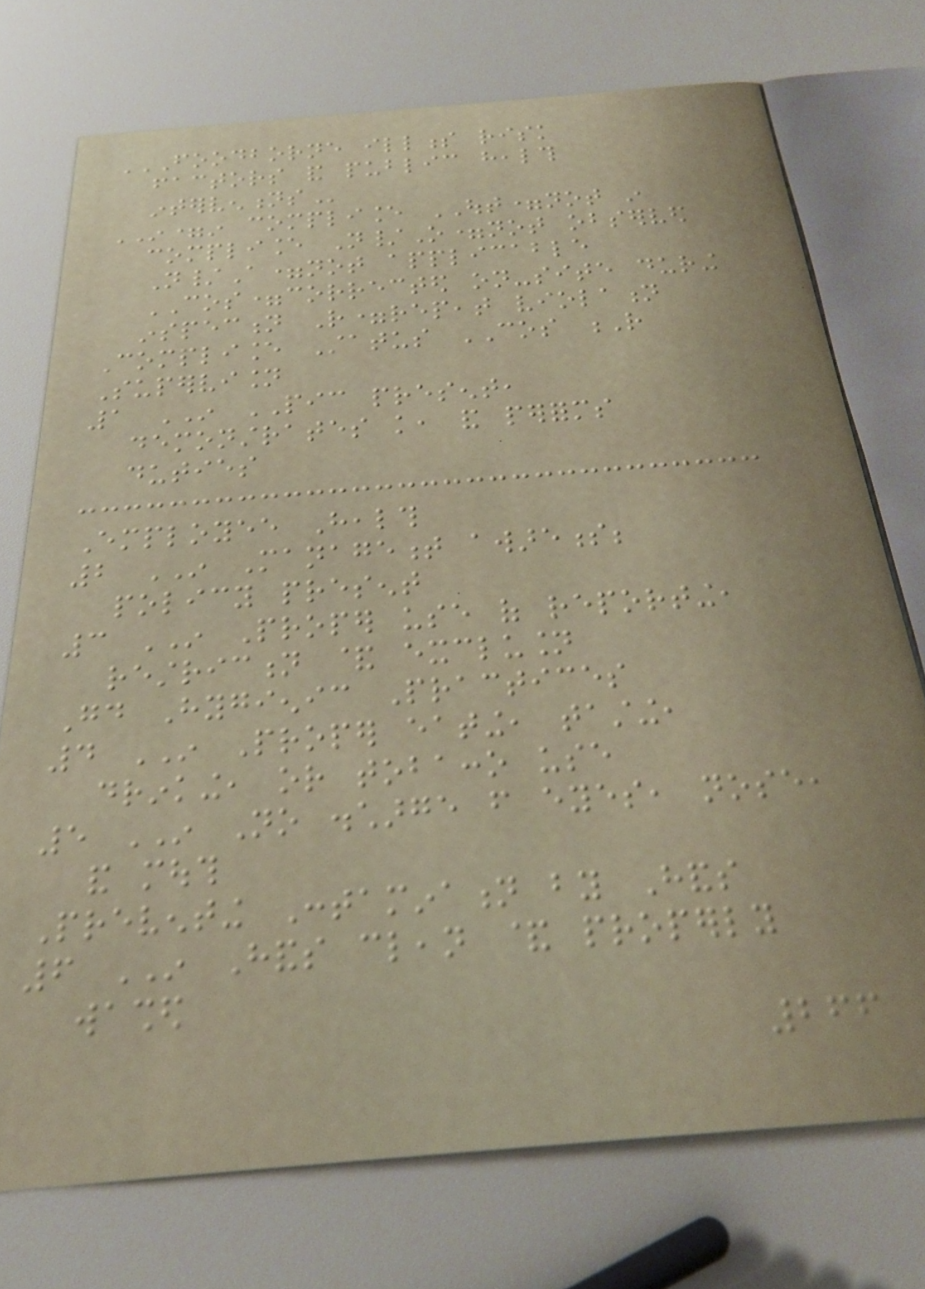FOODBORNE ILLNESS RISK
FACTORS AND PUBLIC HEALTH
INTERVENTIONS
IN=in compliance OUT=not in
compliance N/O=not observed
N/A=not applicable
COS=corrected on-site during
inspection R=repeat violation
Compliance Status COS R
Supervision
1 IN PIC present,
demonstrates knowledge, and performs
duties
Employee Health
2 IN Management awareness;
policy present
3 IN Proper use of reporting,
restriction & exclusion
Good Hygienic Practices
4 IN Proper eating, tasting,
drinking, or tobacco use
5 IN No discharge from eyes, nose,
and mouth
Preventing Contamination by Hands
6 IN Hands clean & properly
washed
266
